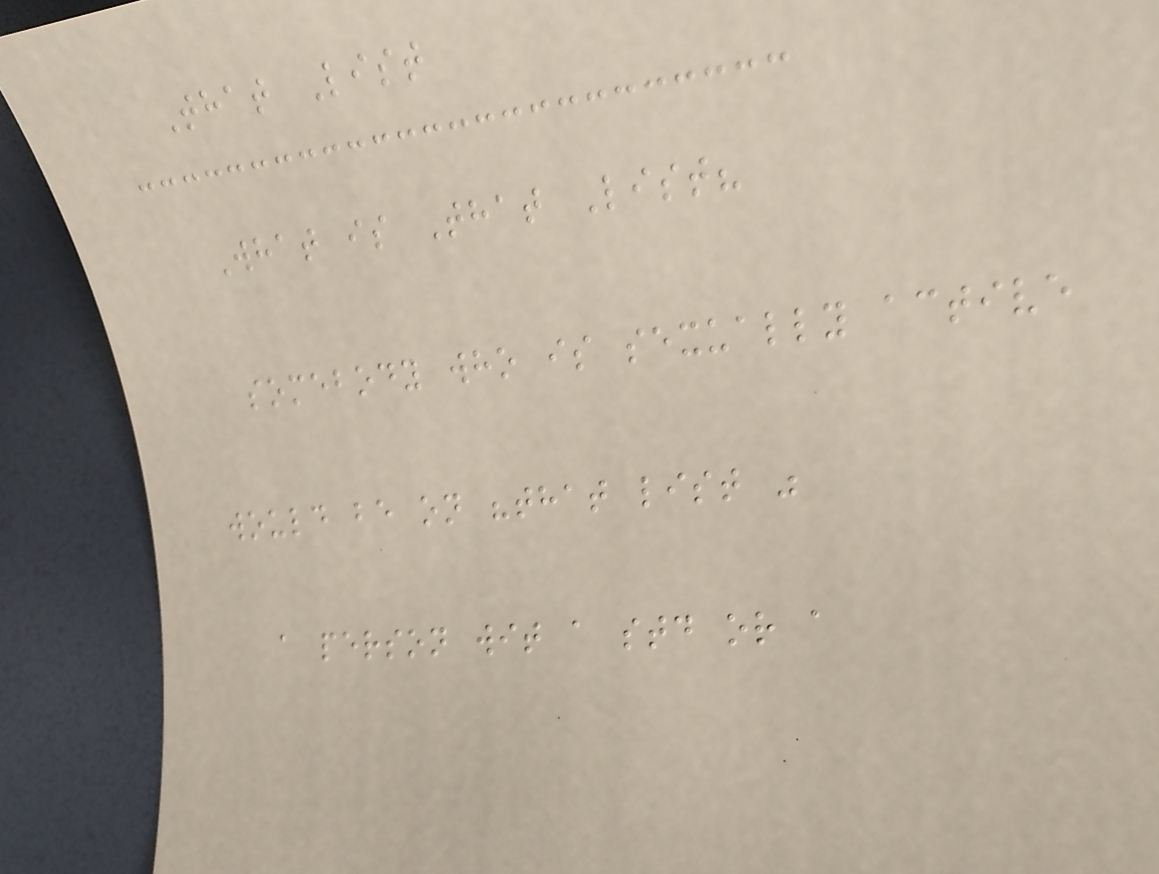That List
What is That List?
somebody who is sexually active
would be on "that list "
a person wit a std or a
